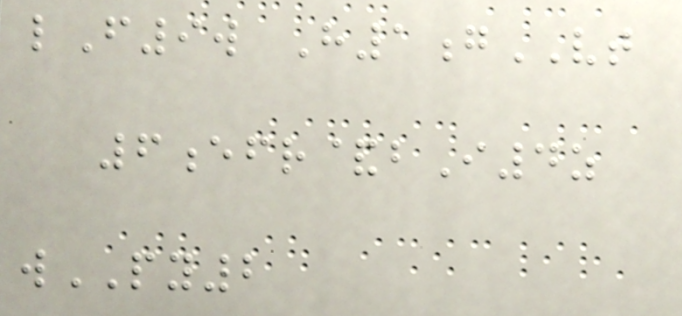lF9w H1gVT
6efr&bI4z
wPY2
